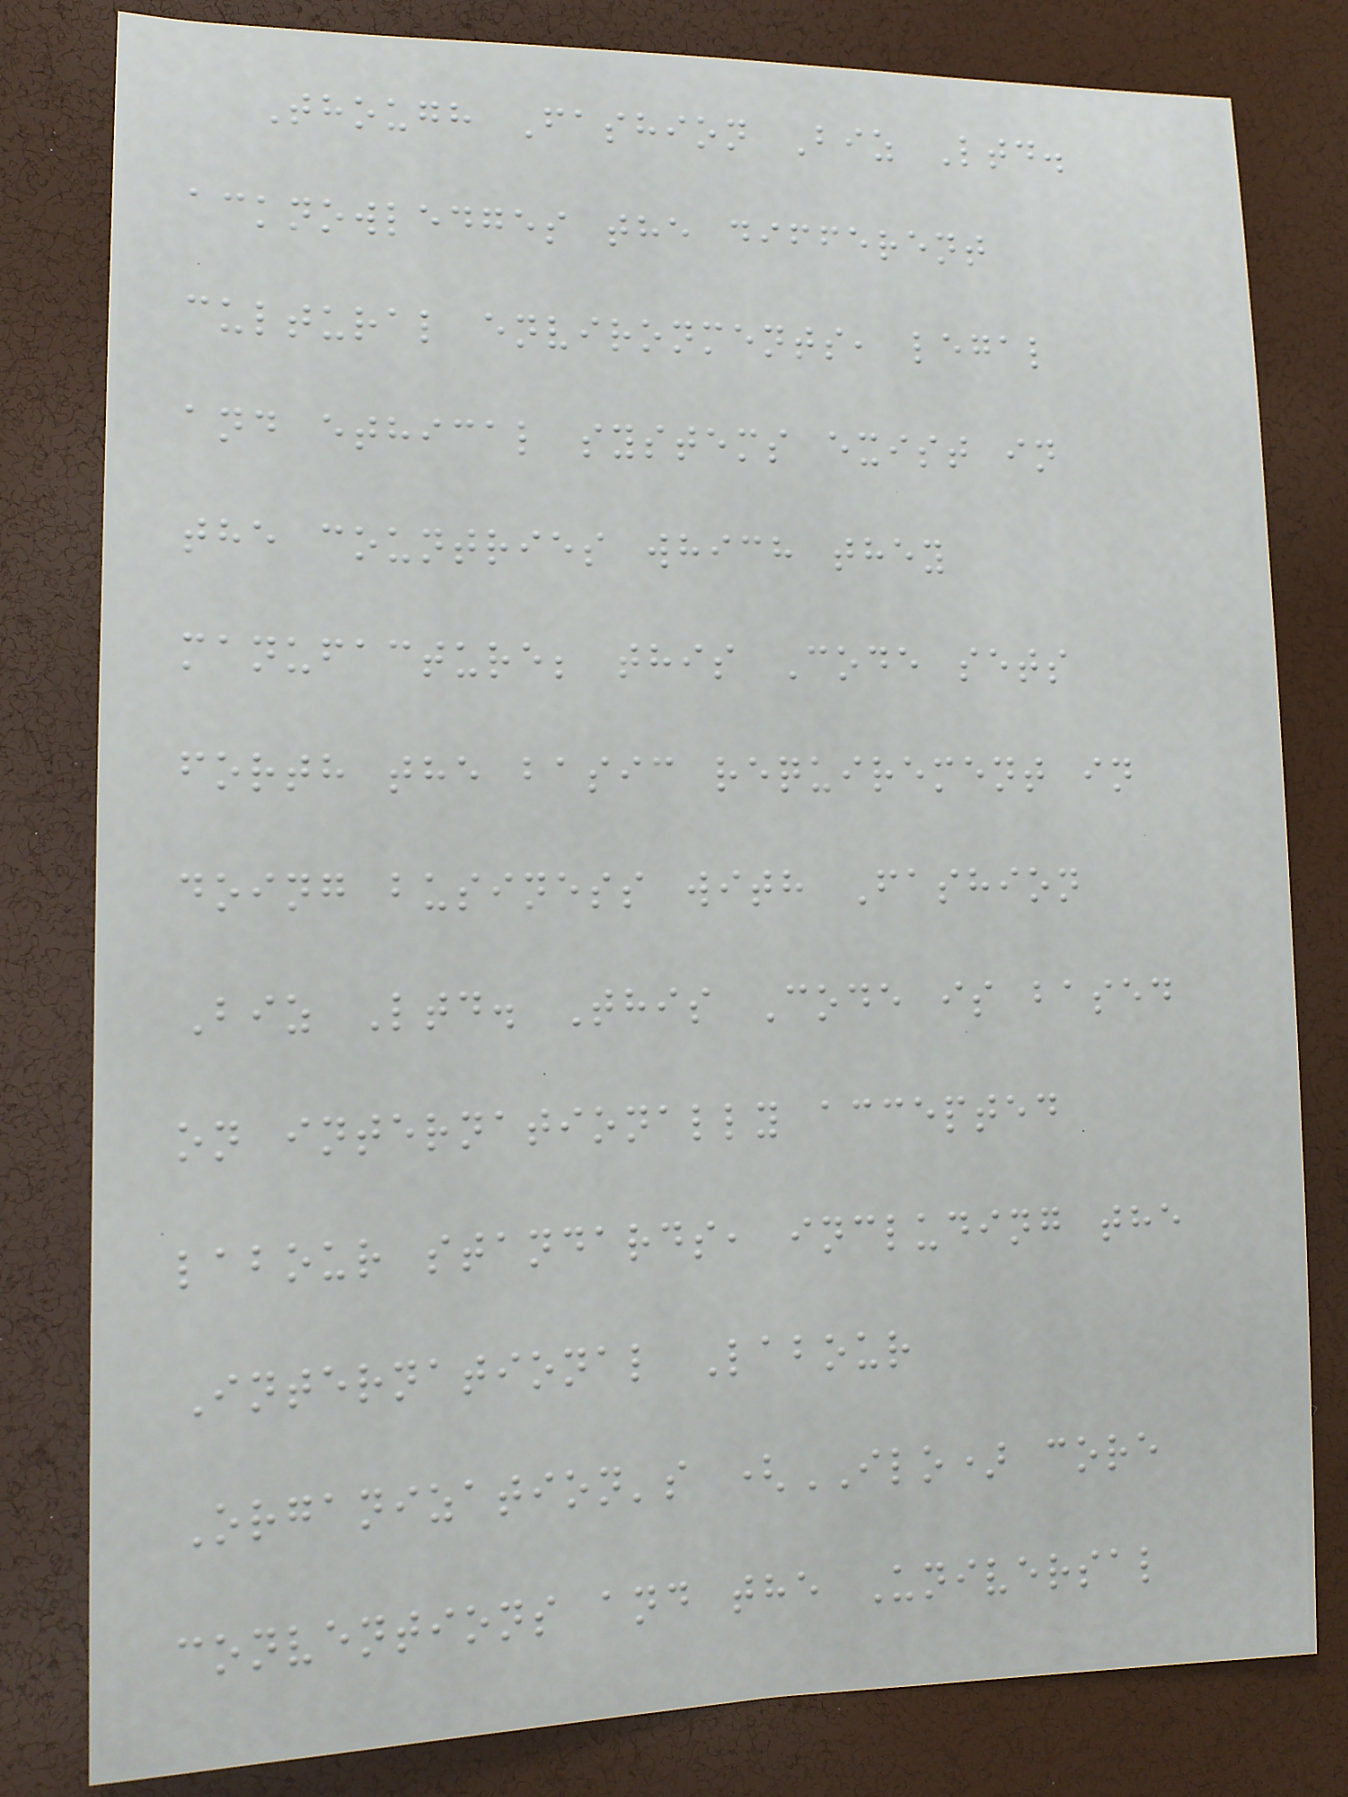Though Fashion Biz Ltd.
acknowledges the different
cultural environments, legal
and ethical systems exist in
the countries which they
manufacture; this Code sets
forth the basic requirement in
doing business with Fashion
Biz Ltd. This Code is based
on internationally accepted
labour standards, including the
International Labour
Organization's (ILO) core
conventions and the Universal
